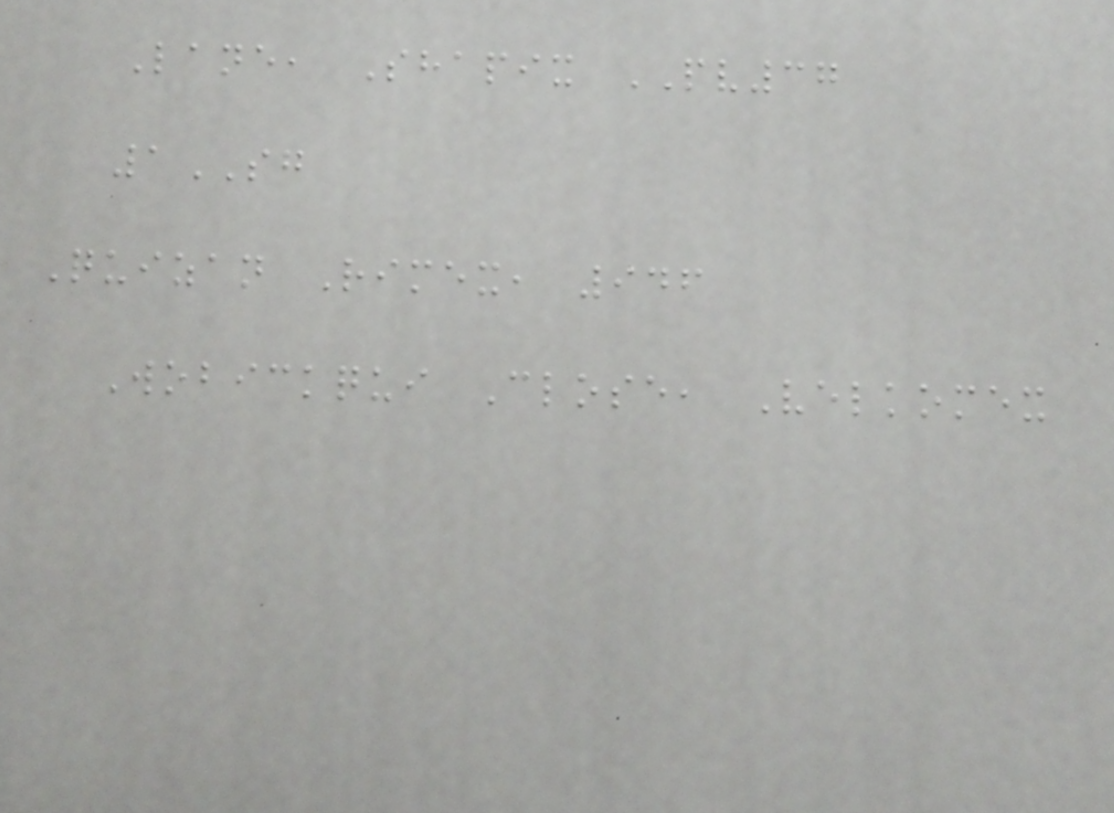Lane, Shapix PV37
1SG
Quizan Rimex, 946
Wobickqui Close, Velkomex
